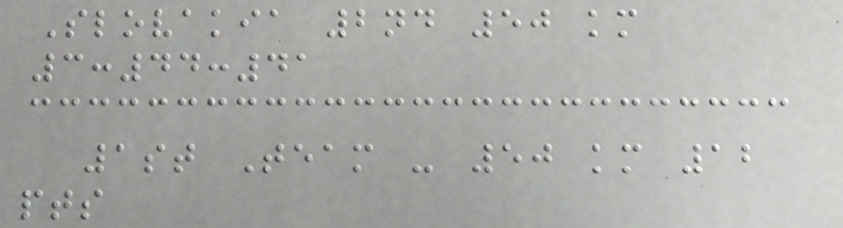Slovakia 2nd 50 km
3:44:41
1st Team - 50 km 12
pts
